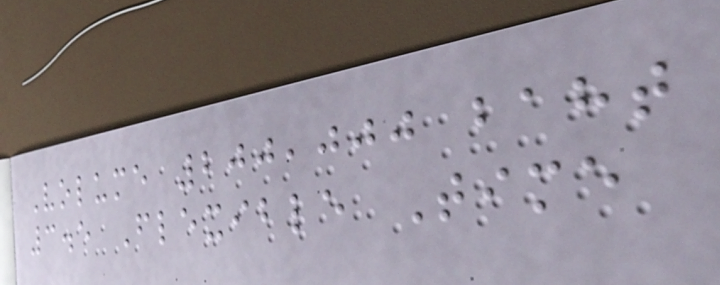Volume 200,000 baht
3.5 Flexible Time
